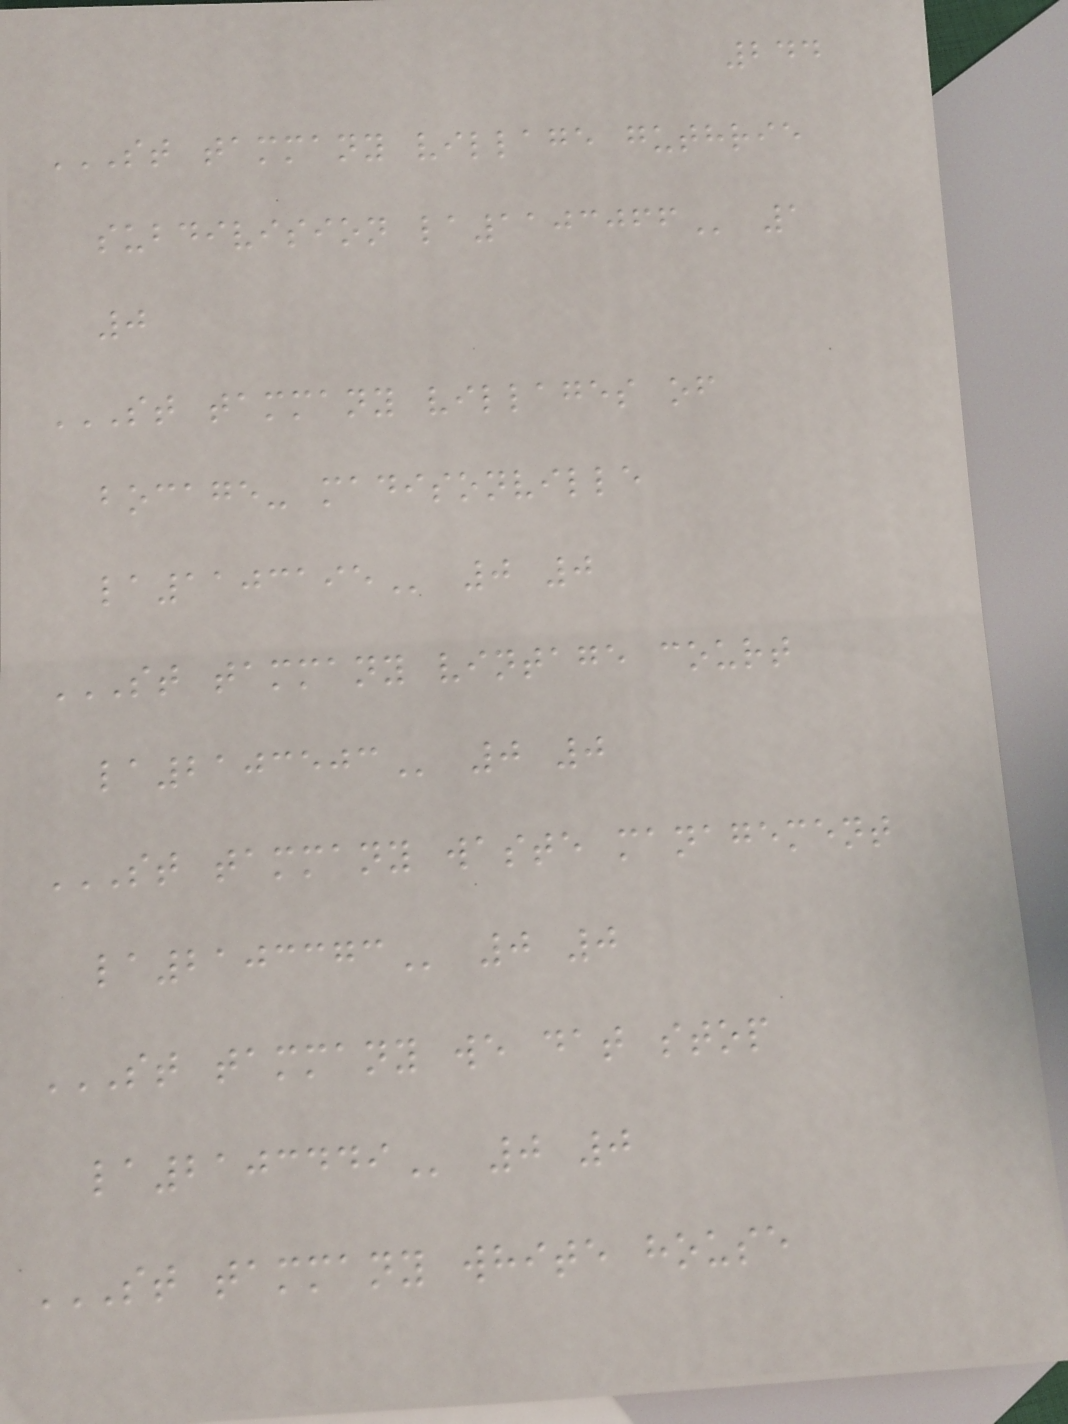244
ST TAMMANY VILLAGE GUTHRIE
SUBDIVISION LA1103066 1
0
ST TAMMANY VILLAGES OF
BOCAGE- MADISONVILLE
LA1103195 0 0
ST TAMMANY VINTAGE COURT
LA2103503 0 0
ST TAMMANY WASTE MANAGEMENT
LA2103373 0 0
ST TAMMANY WE DAT STOP
LA2103449 0 0
ST TAMMANY WHITE HOUSE
